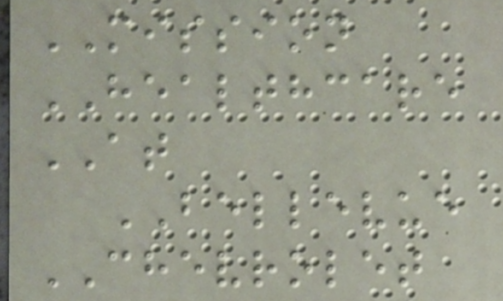MISSION
HEALTHCARE
AT
BELLEVUE
CHEVROLET
